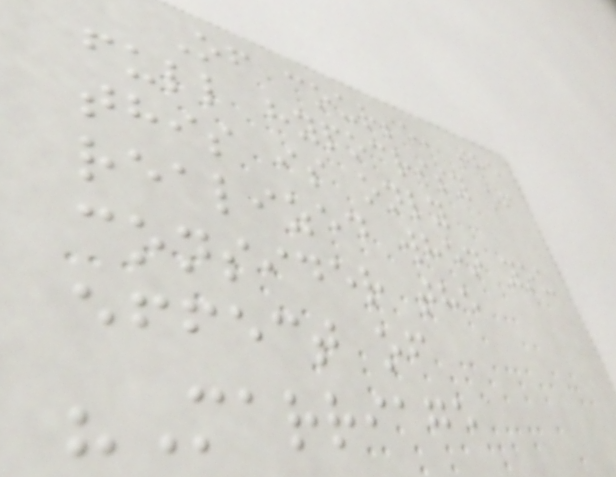Of course, the
full hypocrisy of
this is only
realized when you
consider the
effect of
"Marriage
